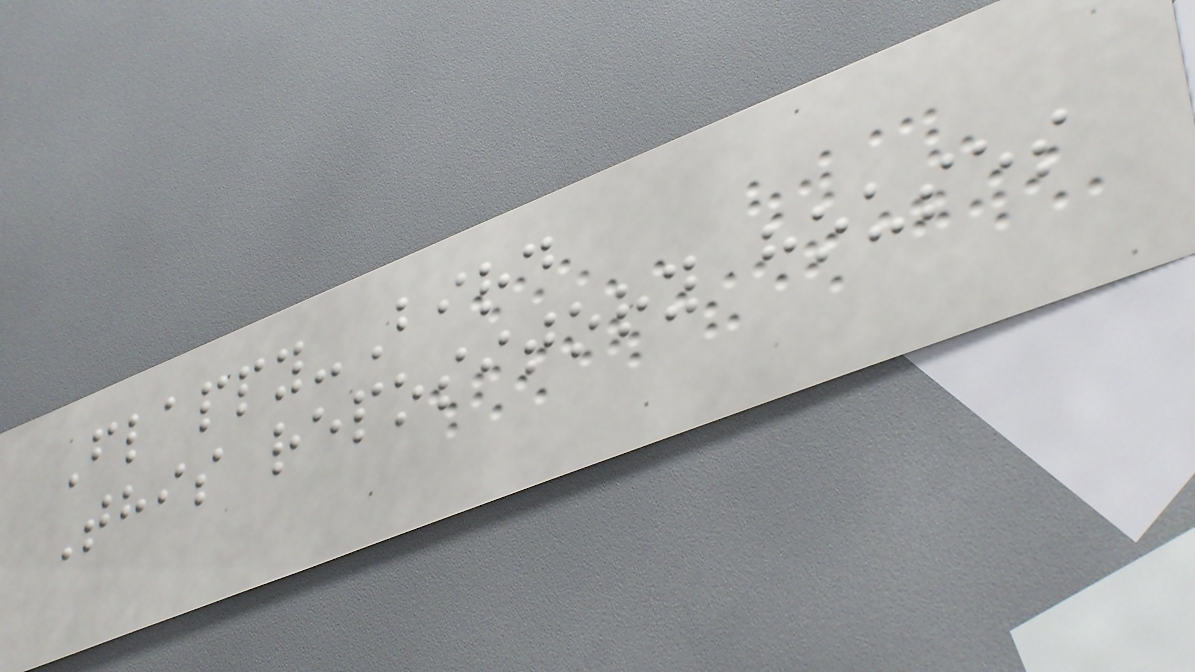Flappy-Bird
This repository houses
